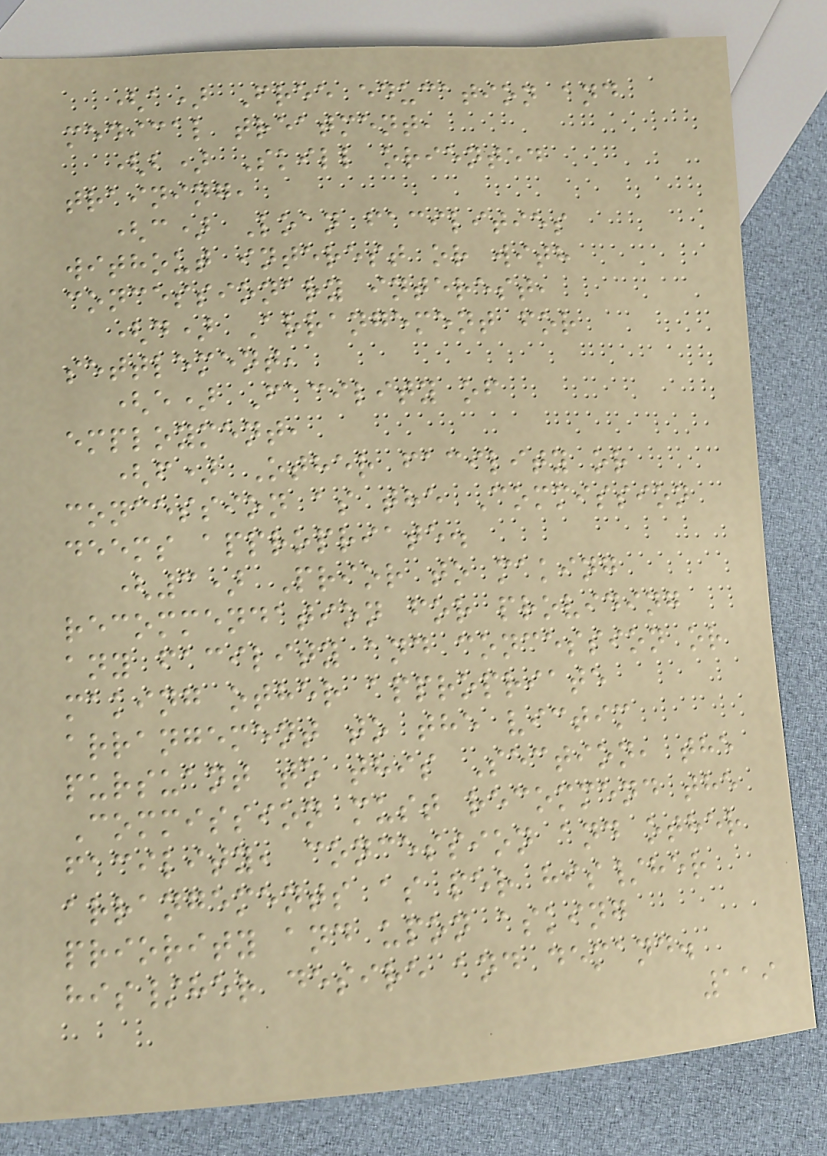(a) Free education and
medical treatment,
(b) Skill oriented
training,
(c) Loan facilities
without interest or with
concessionary interest,
(d) Arrangement for
settlement,
(e) Facility of
employment,
(f) Other facility or
concession as the Commission
deems appropriate.
(3) Prior to making
recommendation for providing
any facility and concession or
making other appropriate
arrangement to the victim
pursuant to this Section, the
Commission must recommend the
facility, concession and other
arrangements as per his/her
priority and upon asking
his/her desire and demand.
119
